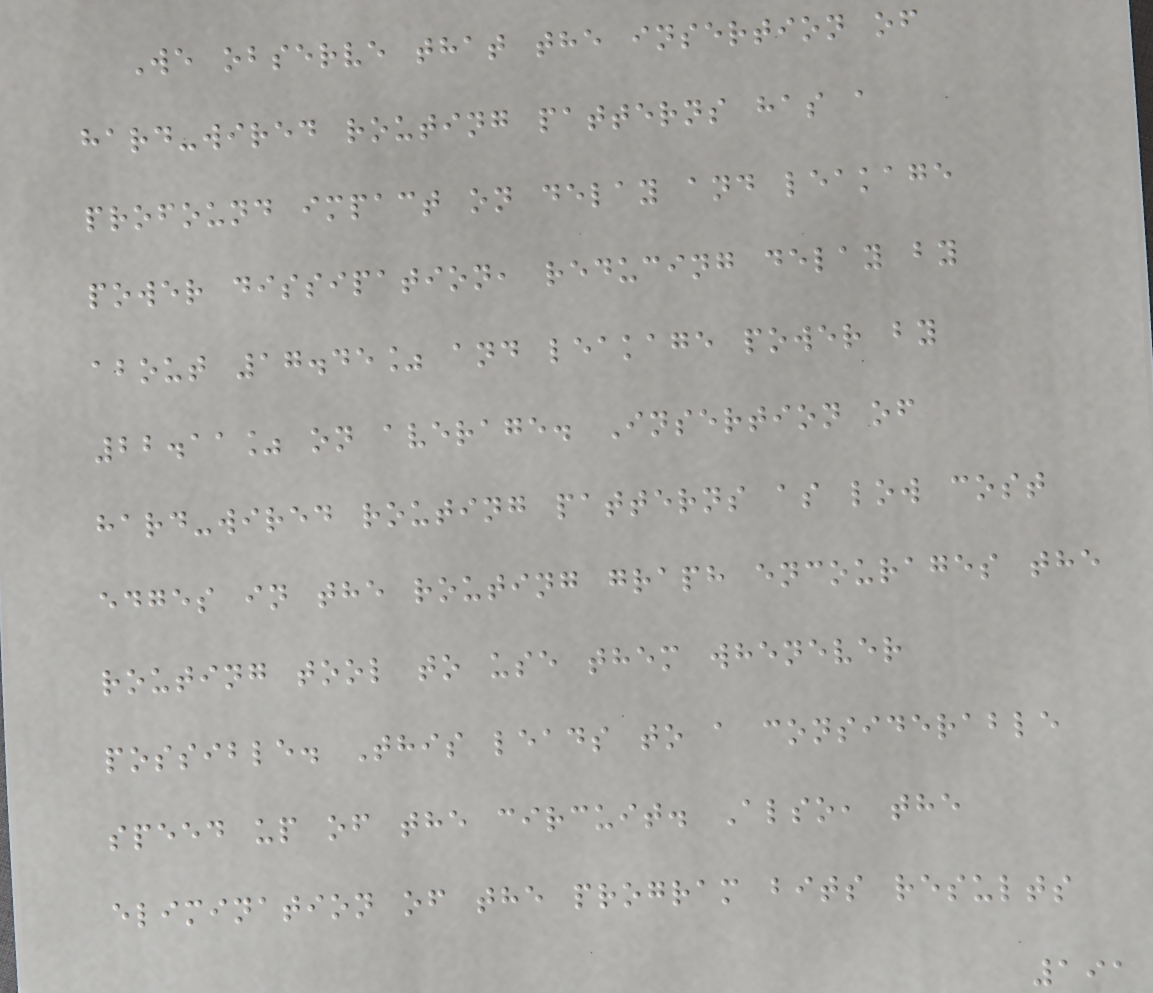We observe that the insertion of
hard-wired routing patterns has a
profound impact on delay and leakage
power dissipation, reducing delay by
about 17.45% and leakage power by
22.11% on average. Insertion of
hard-wired routing patterns as low cost
edges in the routing graph encourages the
routing tool to use them whenever
possible. This leads to a considerable
speed up of the circuit. Also, the
elimination of the program bits results
191
